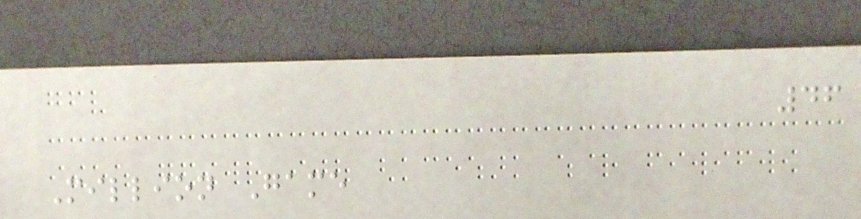46
Million Game
